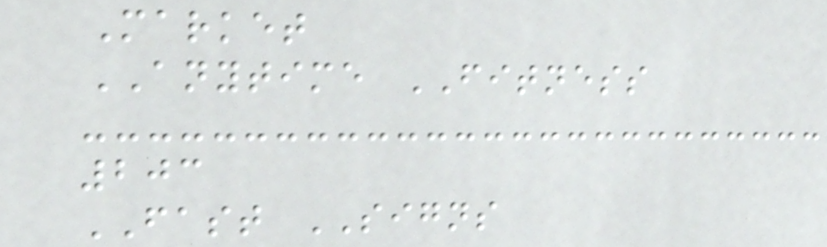Market
ANYTIME FITNESS
203
FAST SIGNS
